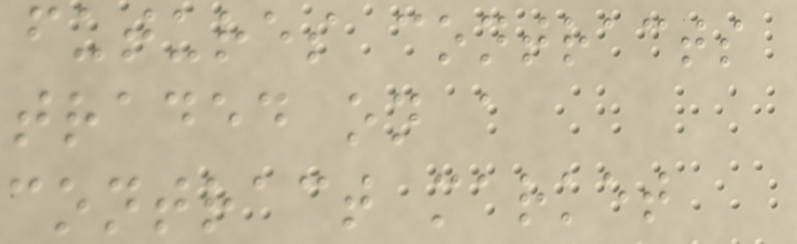futures contracts
traded on a
contract market
